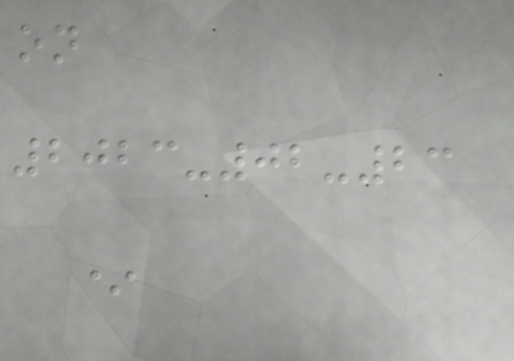on
2023-02-23
*
